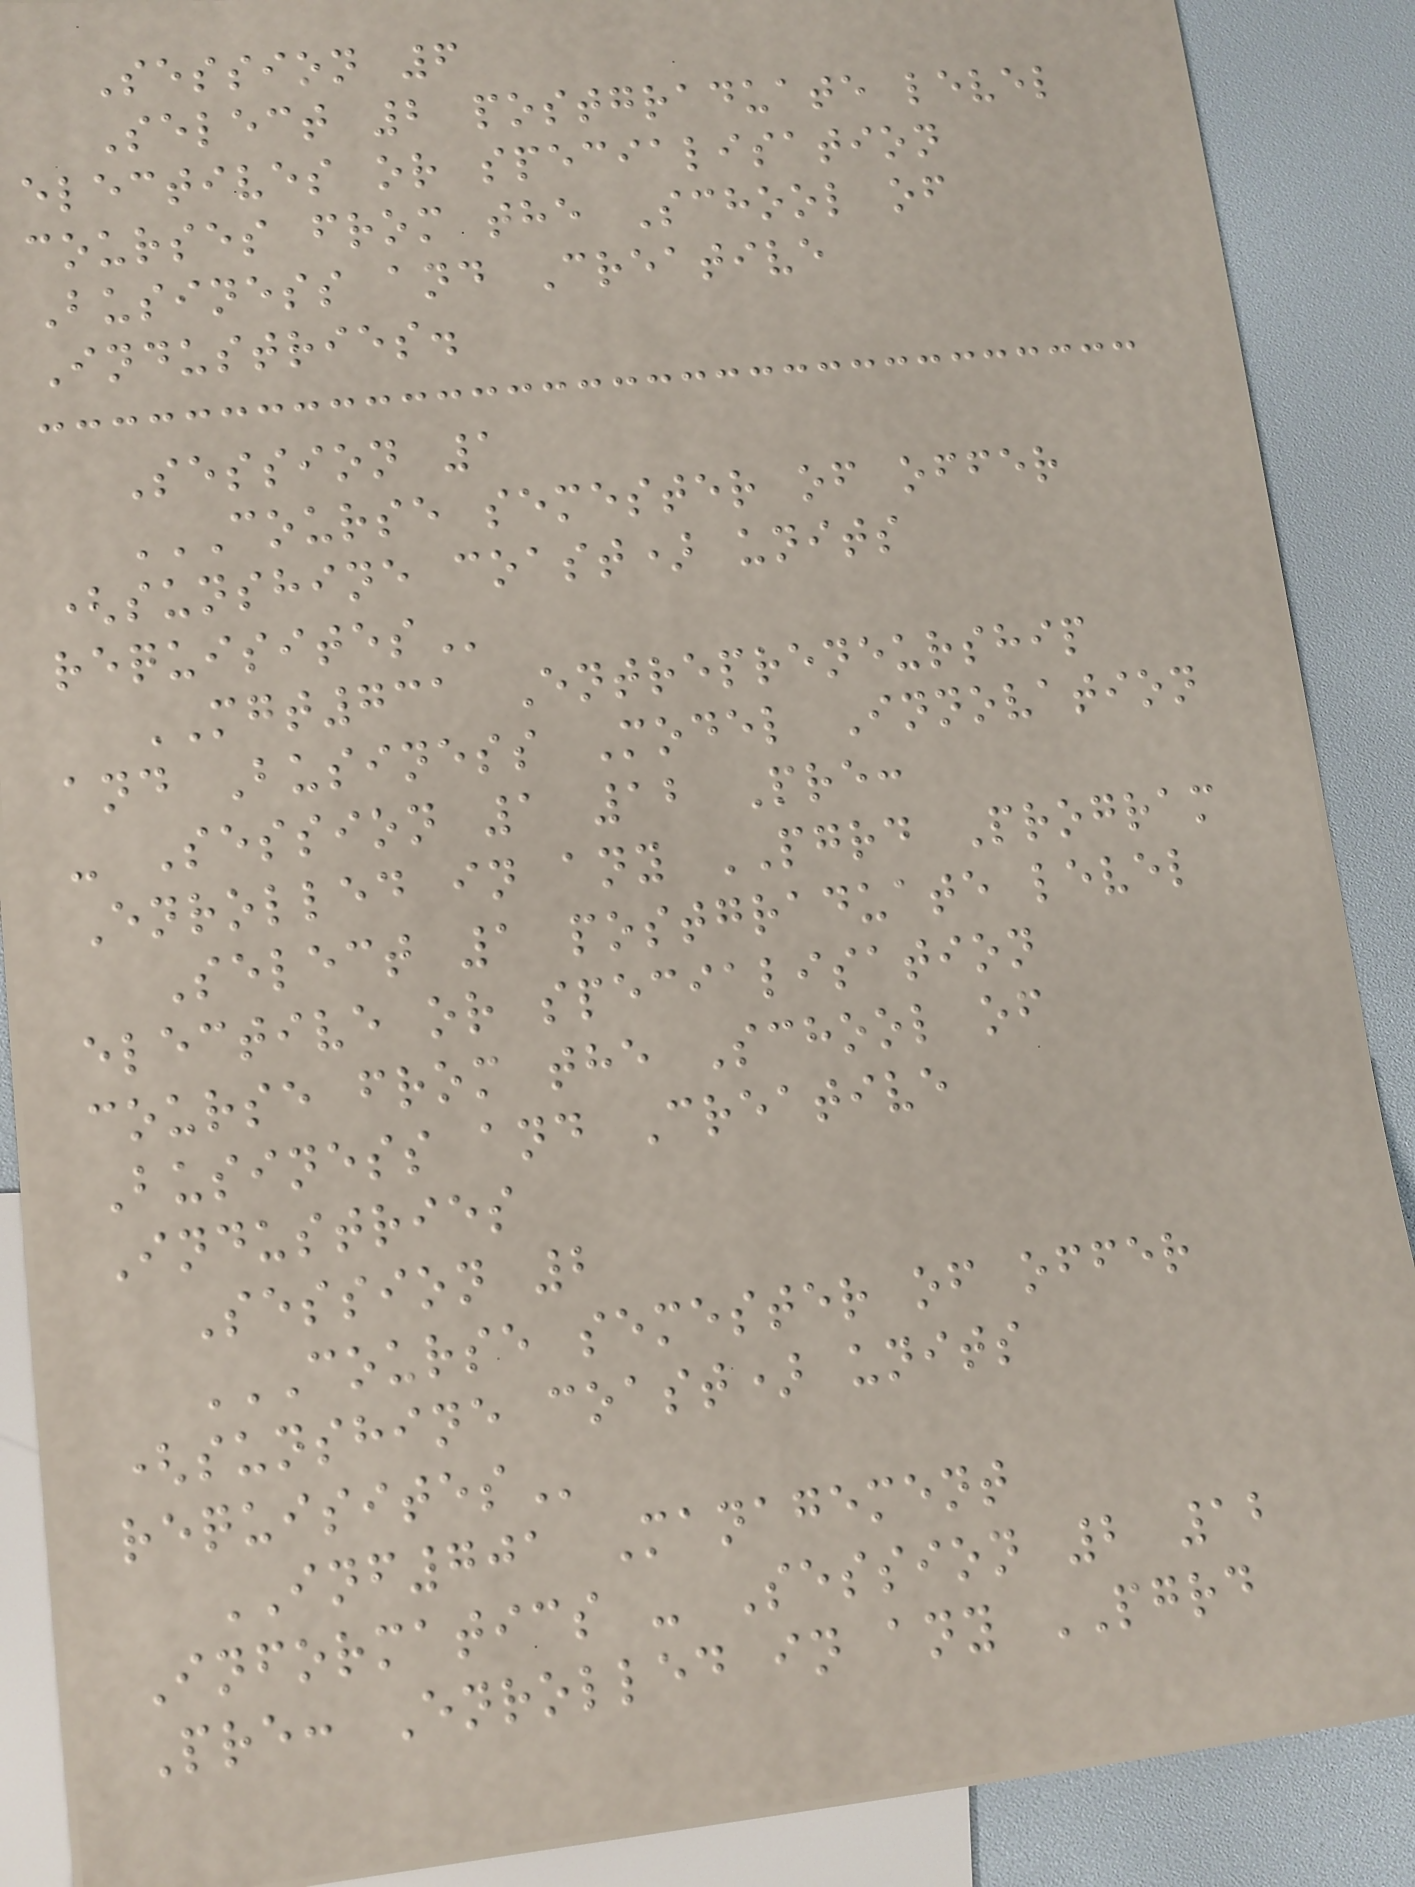Session 6
Select 2 postgraduate level
electives or specialisation
courses from the School of
Business and Creative
Industries.
Session 1
COURSE SEMESTER OF OFFER
(SUNSHINE COAST) UNITS
REQUISITES
MGT731 Entrepreneurship
and Business Model Innovation
- Session 1 12 Pre:
Enrolled in any PGRD Program
Select 1 postgraduate level
elective or specialisation
course from the School of
Business and Creative
Industries
Session 2
COURSE SEMESTER OF OFFER
(SUNSHINE COAST) UNITS
REQUISITES
INF701 Management
Informatics - Session 2 12
Pre: Enrolled in any PGRD
